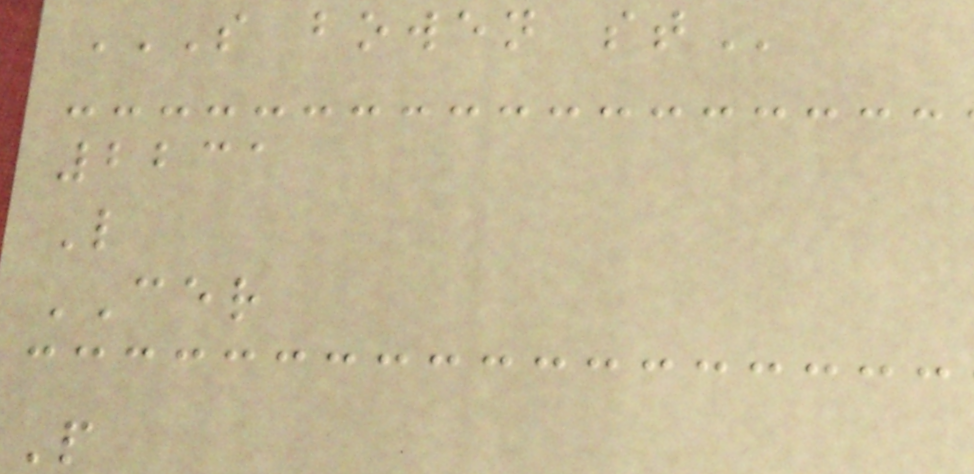S BOWEN ST
2231
L
CER
P
